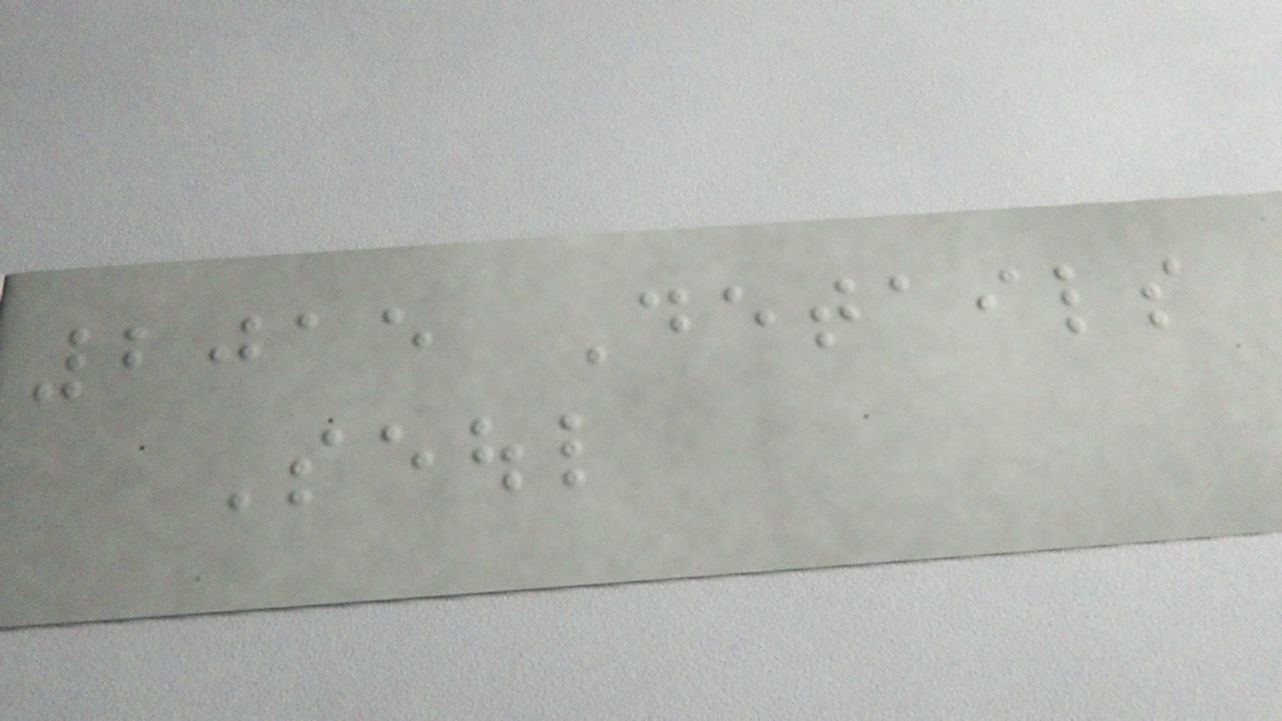2015 Details
Seoul
